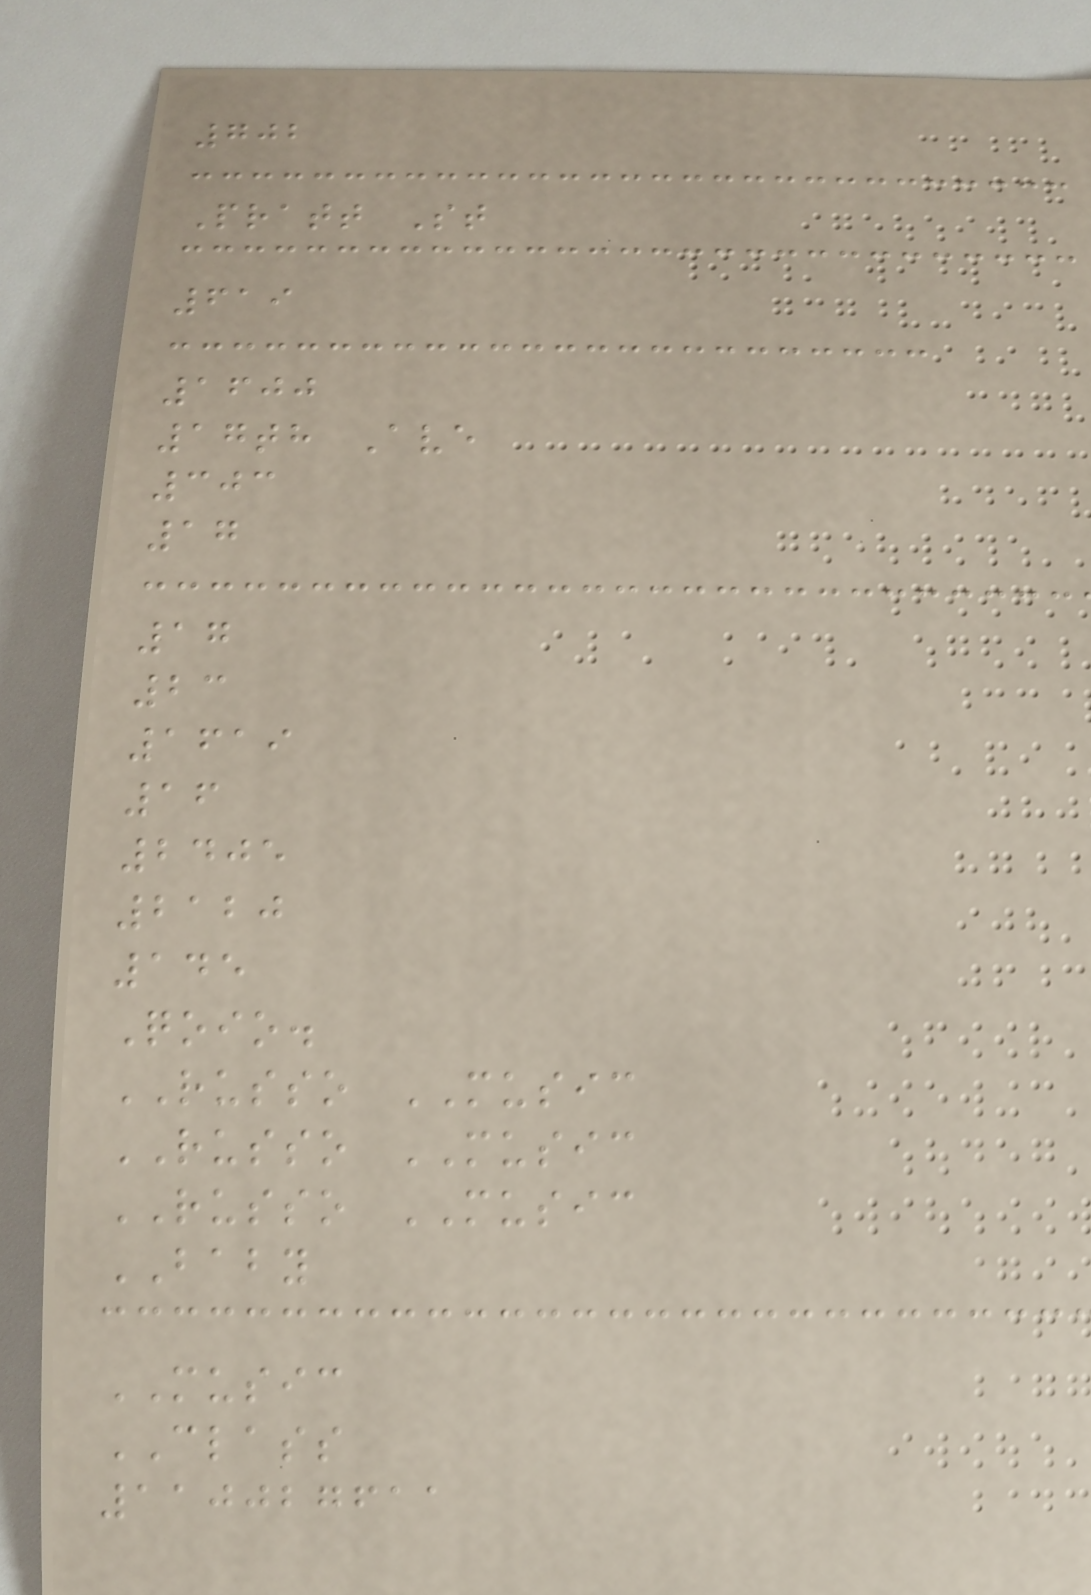702
Pratt St
619
1600
17th Ave
303
17
17
23
1619
16
2405
2120
145
Qoio.
RUSSO MUSIC
RUSSO MUSIC
RUSSO MUSIC
BABY
MUSIC
CLASS
110027611
